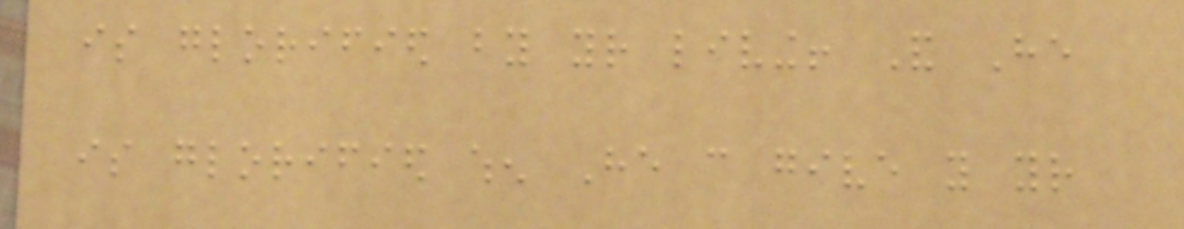is glorified by your living! And He
is glorified when He can give you your
